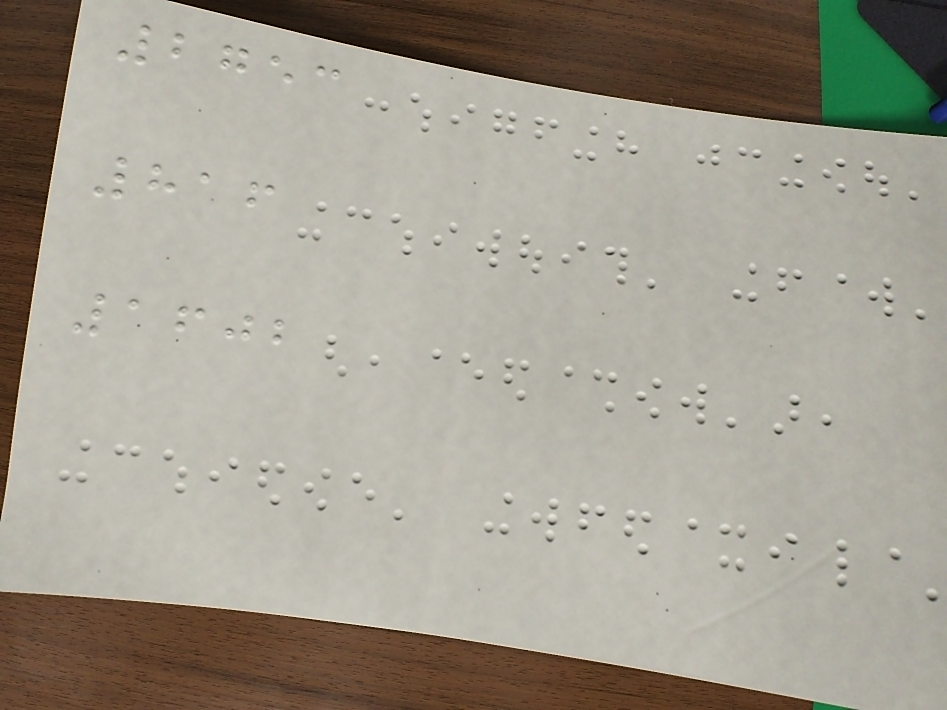2753
816
1602
